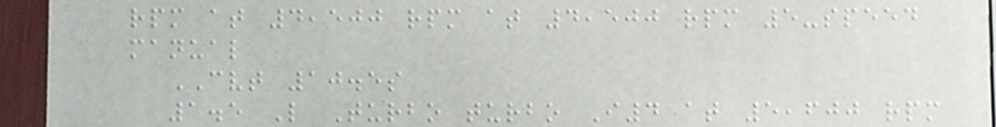rpm at 4,500 rpm at 4,500 rpm 5-speed
manual
CVT 10.5s
1.5 L Turbo turbo I4 at 5,600 rpm
